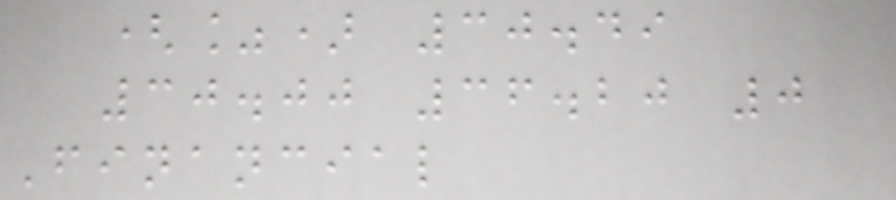(%) 30.49
30.00 36.20 0
Financial
